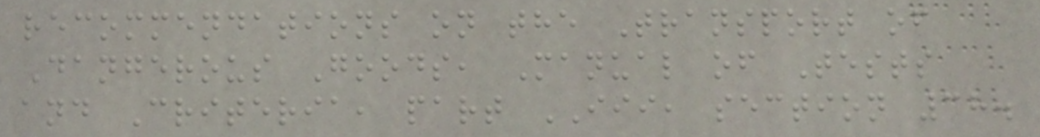recommendations on the Transport of
Dangerous Goods, Manual of Tests
and Criteria, part III, section 38.
